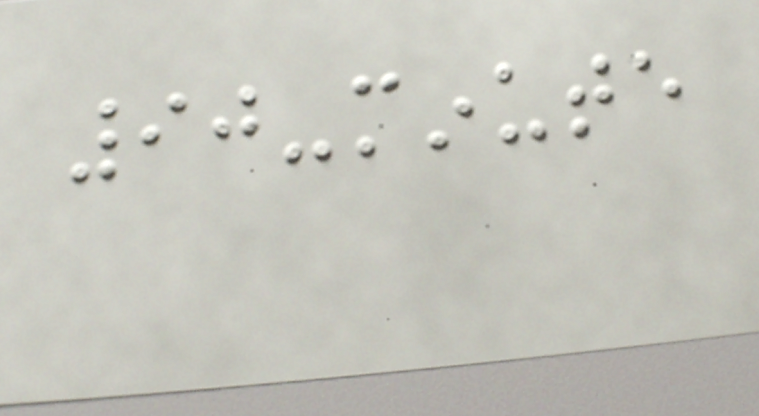90-minute
